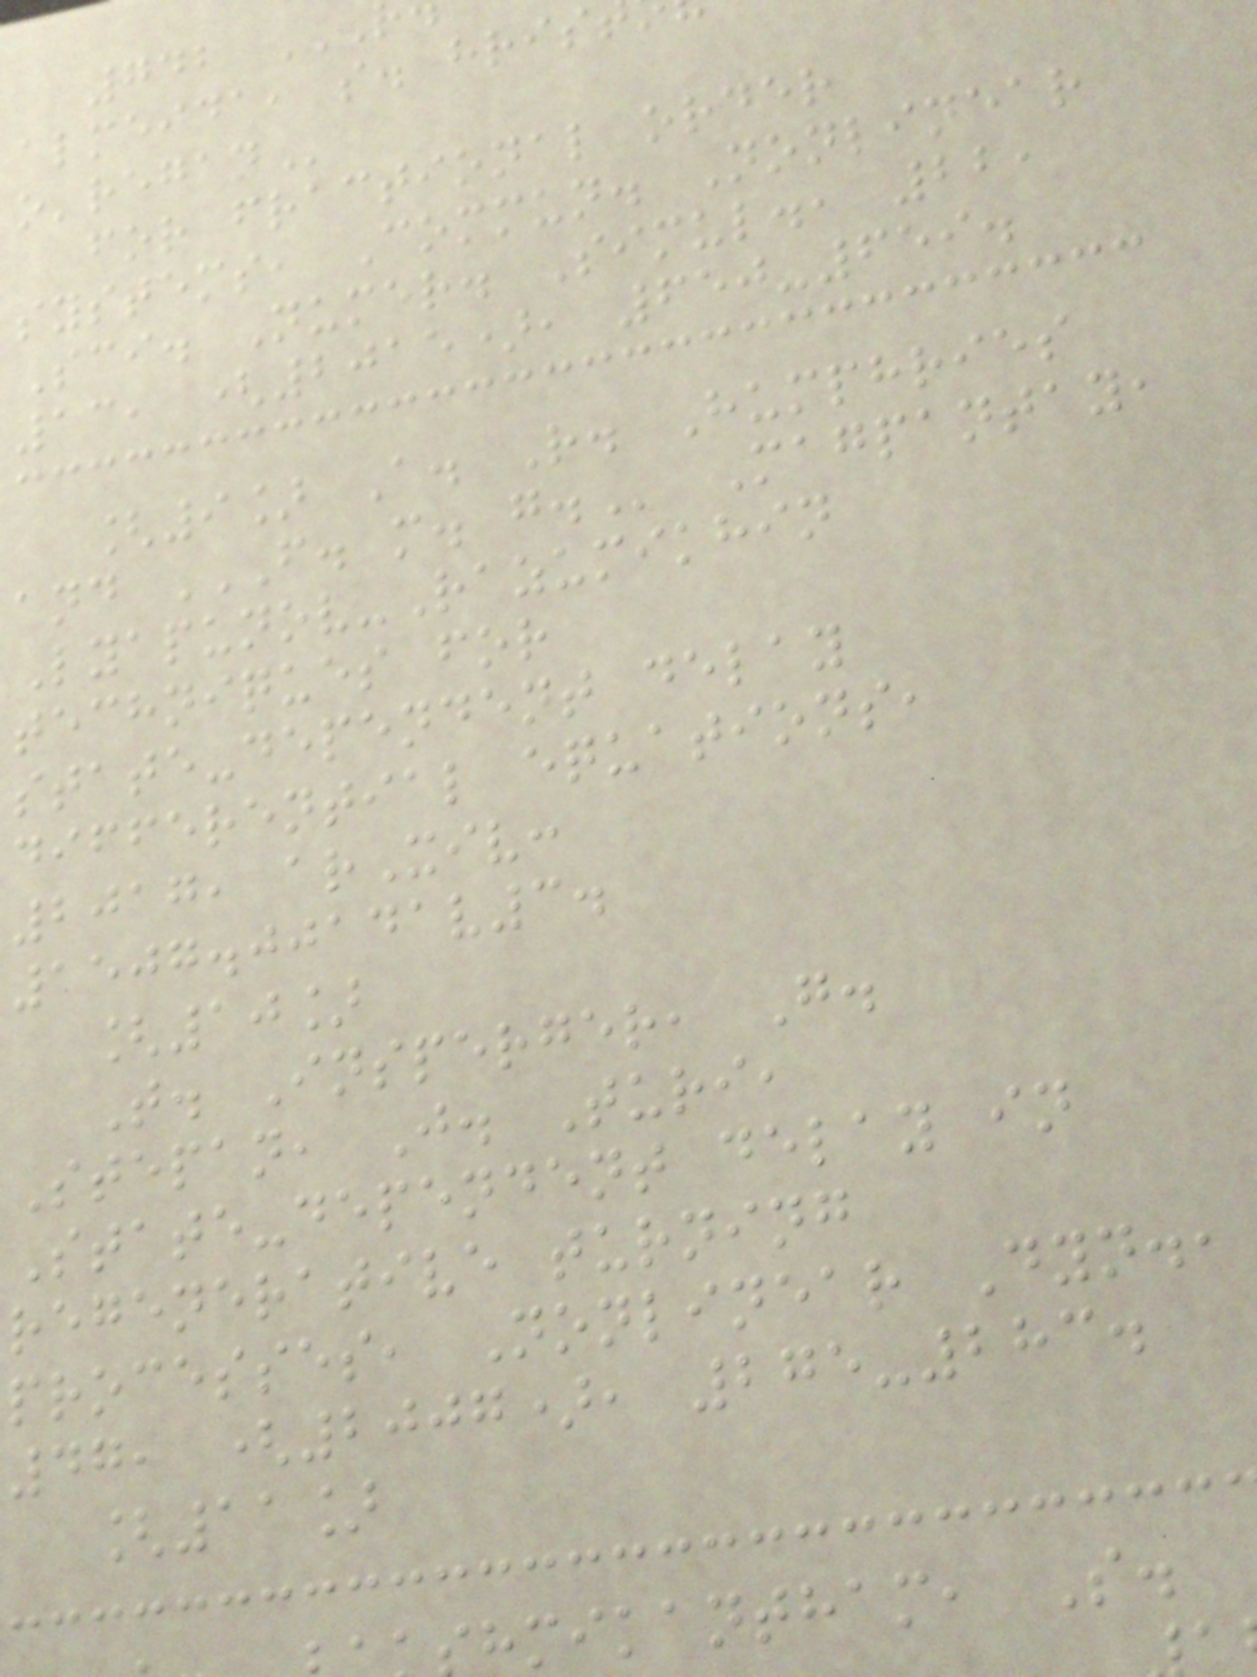almeida, s.
for fractional order
systems, Commun. Nonlinear
Sci. Numer. Simul., 22,
13, (2015), 650-659.
[9] A. R. Humphries
and F. M. G. Magpantay,
Lyapunov-Razumikhin
techniques for
state-dependent delay
differential equations,
2017, arXiv:
1507.00141v3.
[10]
T. Insperger, G.
Stepan, J. Turi,
State-dependent delay in
regenerative turning
processes, Nonlinear Dyn.,
47, (2007), 275-283.
[11]
hmikantham, S.
